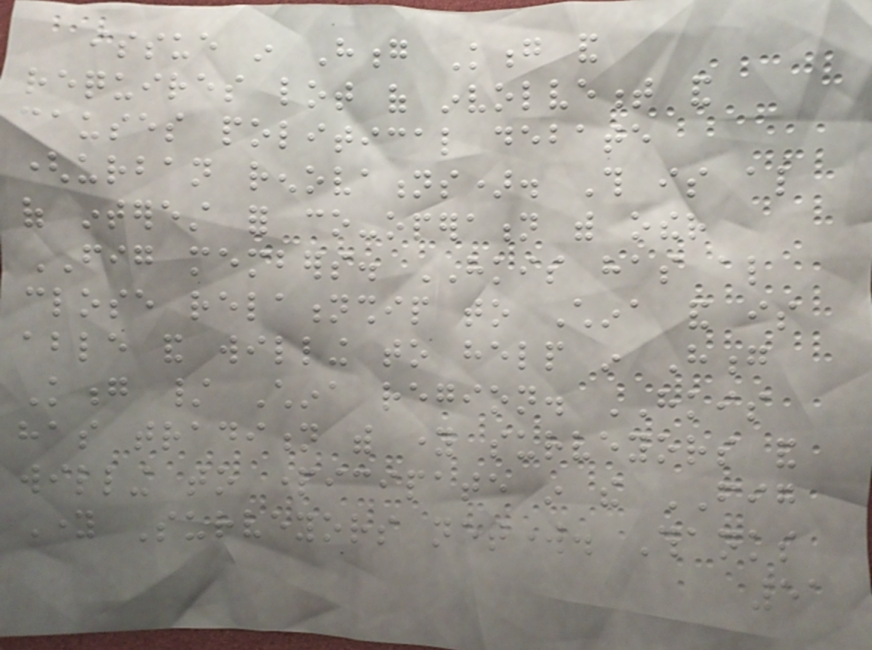issue in Hong Kong and
requires lot of involvement and
causes political debate
(urban renovations). This is also
of interest for co-operation with other
FIG members. HKIS has also
close relationship to China and is
able and willing to help in Hong
Kong / China region. HKIS
has tradition with young surveyors and
willing to participate in the FIG
Young Surveyors network. Thanks
51
